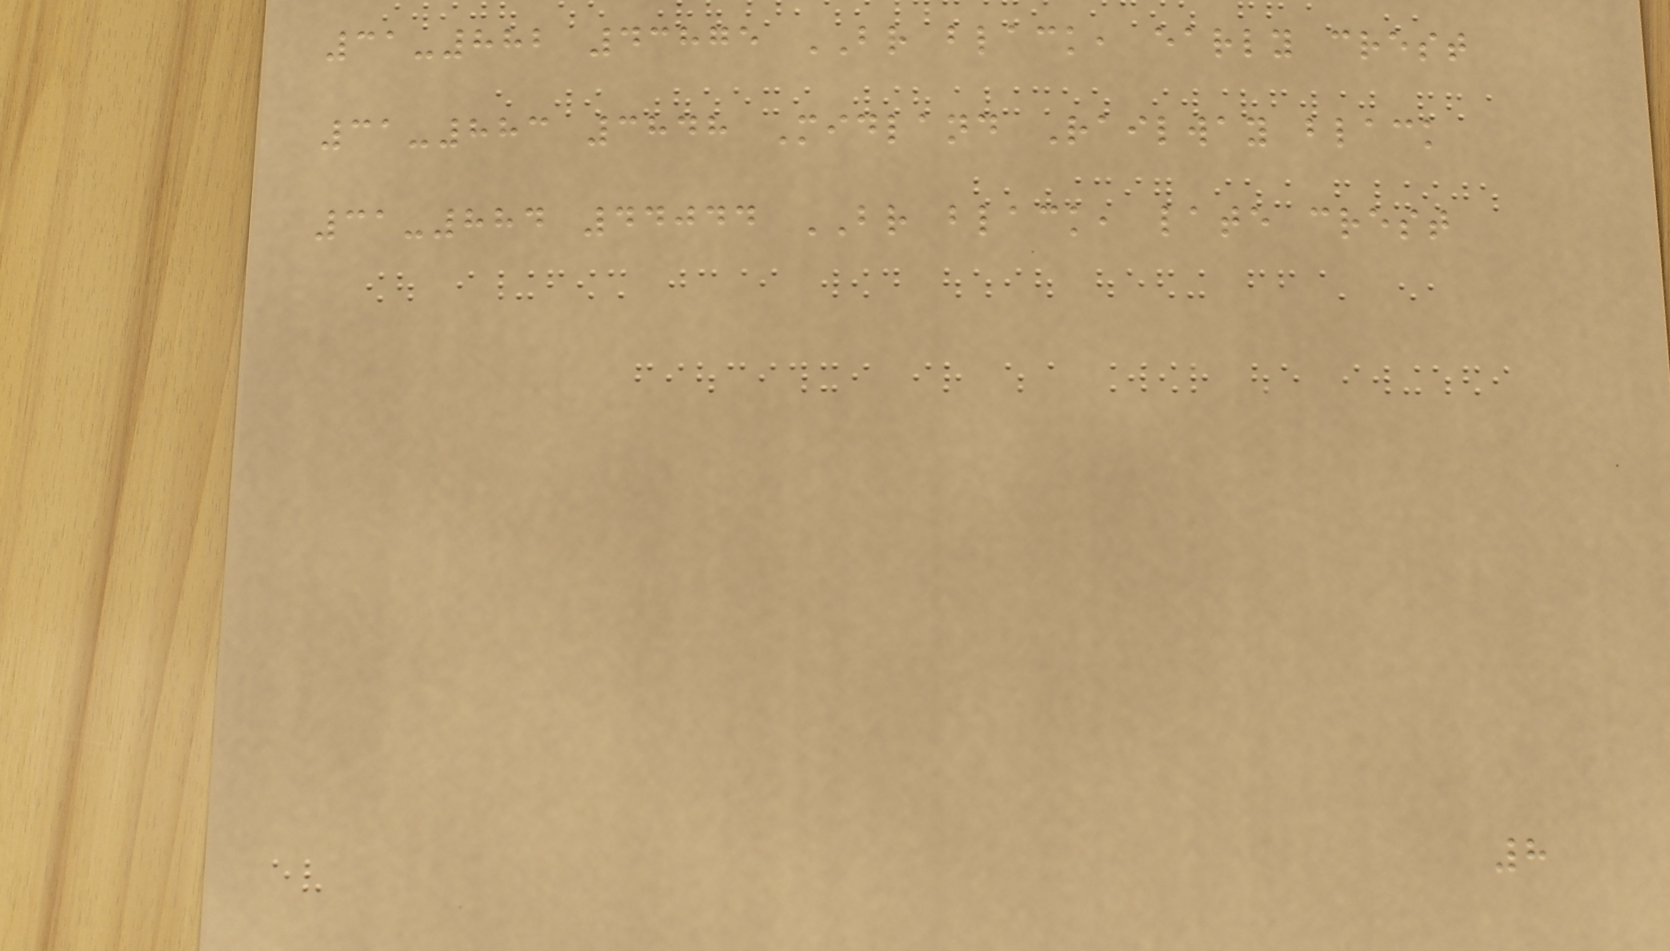31-882 43875 BR black, early crest
31-883 3848 Midland Railway black
31-884 44044 BR black, late crest
8
